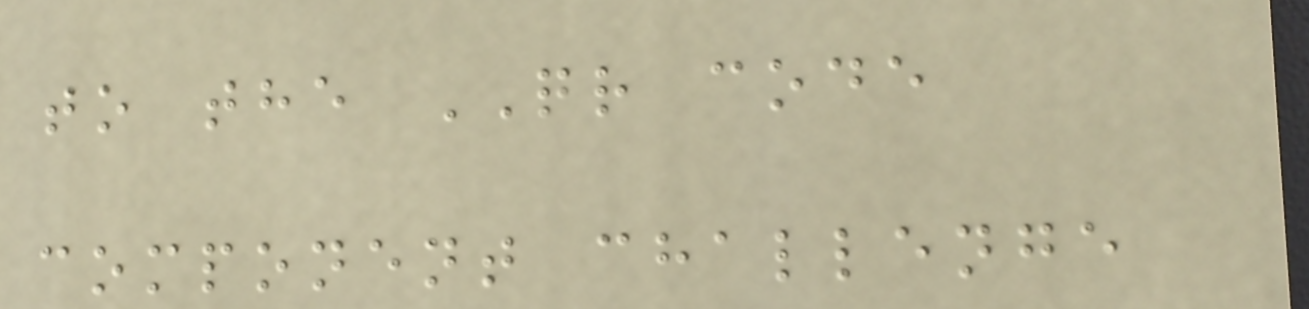to the QR code
component challenge
